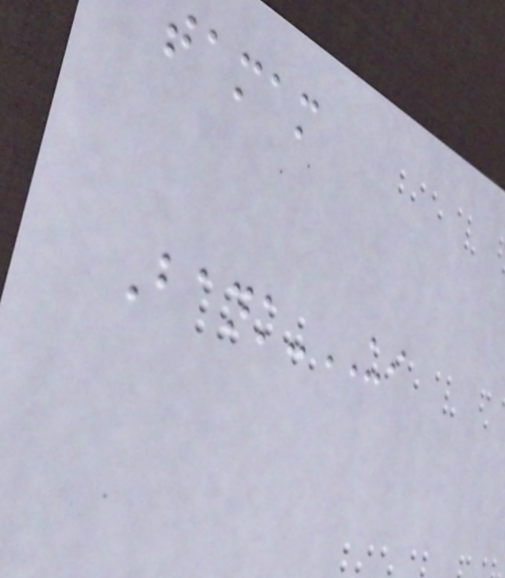tamam
Bank-UI
